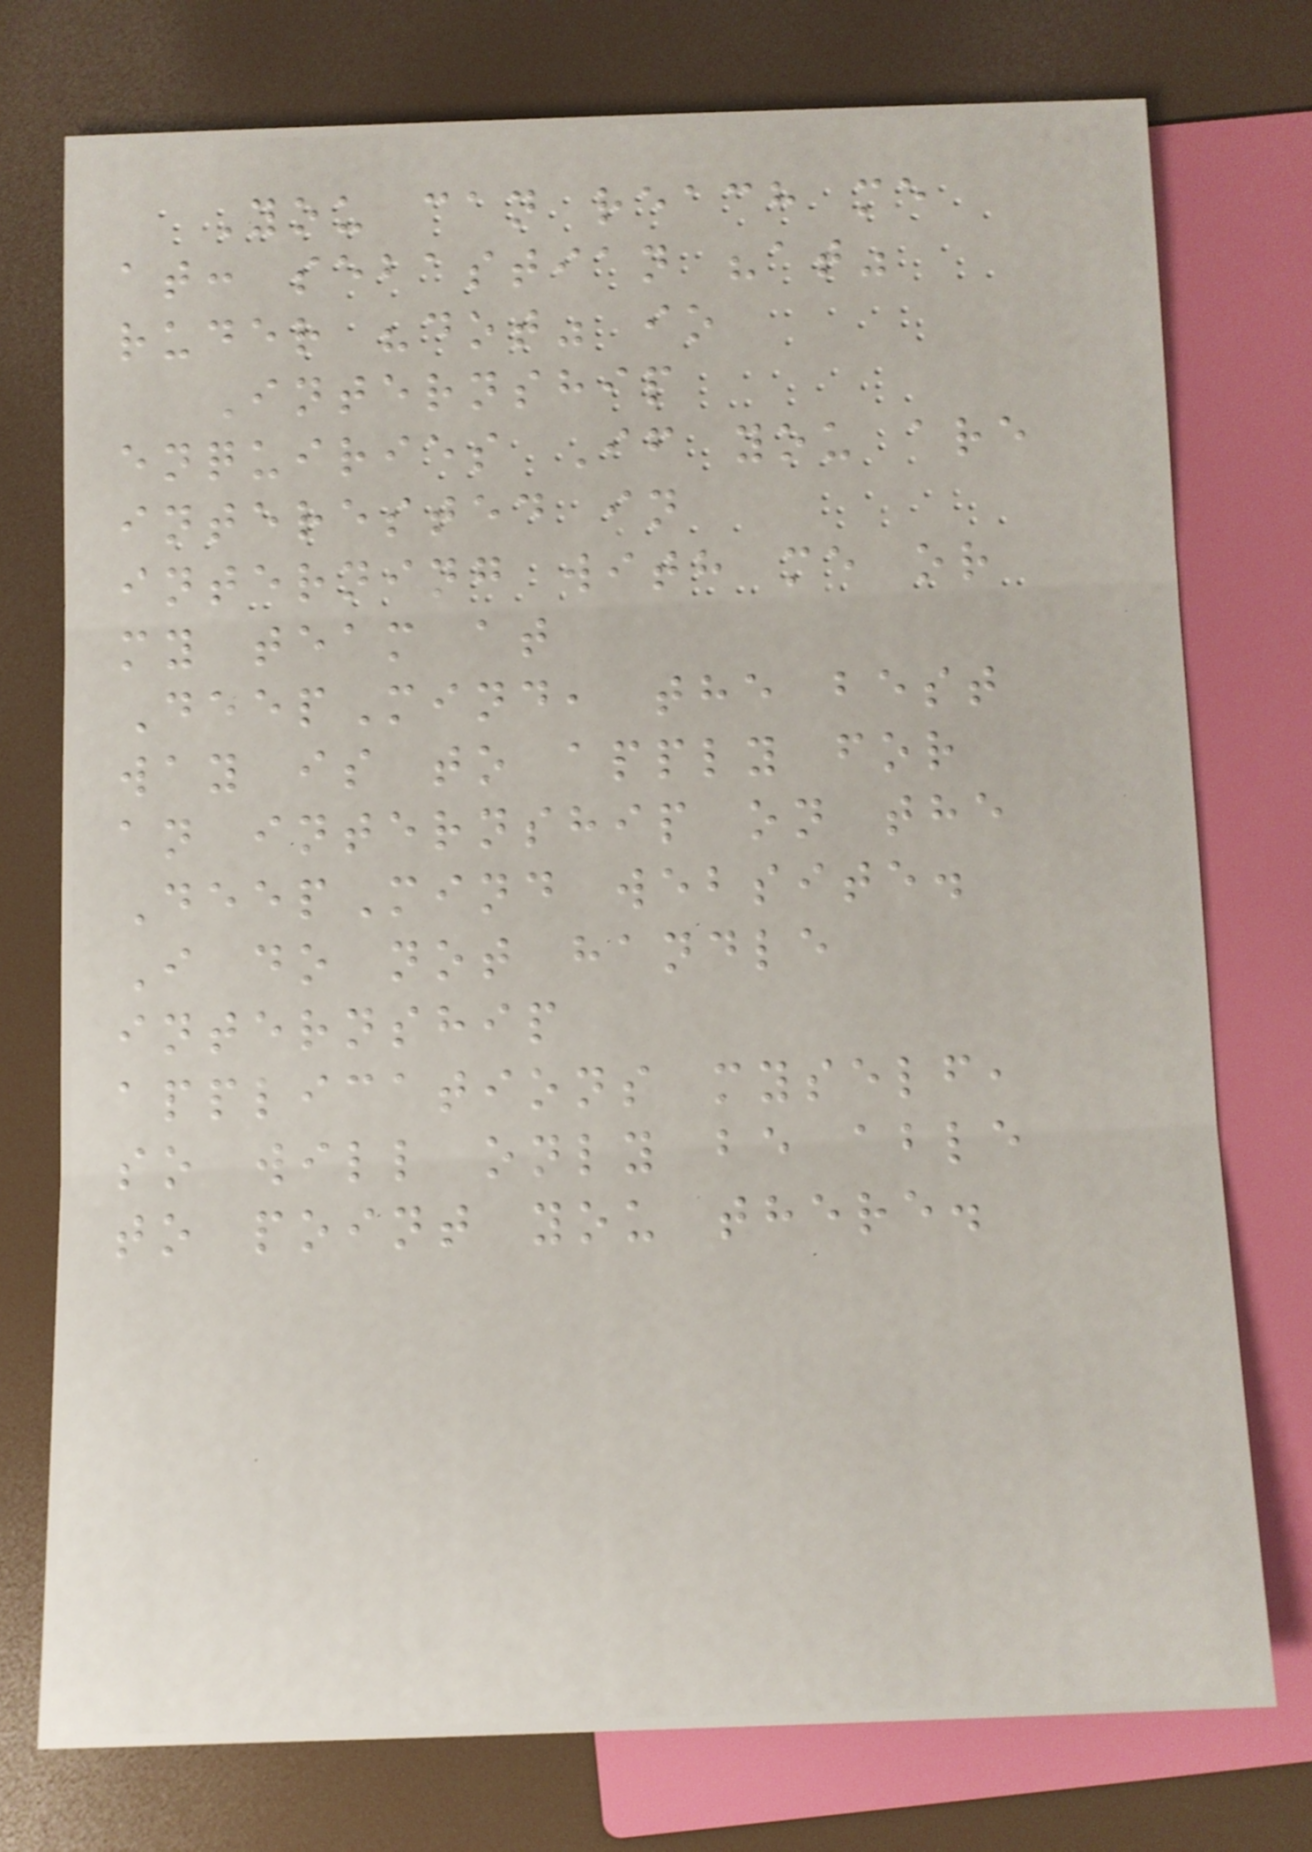You can reach me
at: sebastian "at"
ruder "dot" io
Internship
enquiries If you are
interested in
interning with me or
my team at
DeepMind, the best
way is to apply for
an internship on the
DeepMind website.
I do not handle
internship
applications myself,
so will only be able
to point you there.
